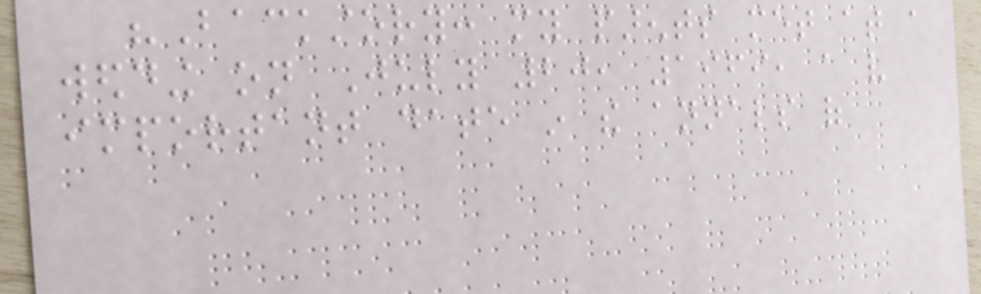"Backstory: my parents met at a
wedding on July 20, 1969, a very
important date in the annals of
